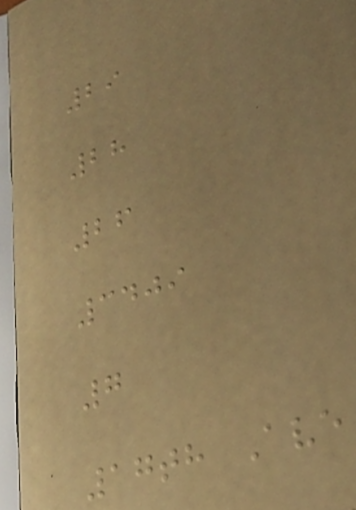29
28
26
3409
7
17th Ave
